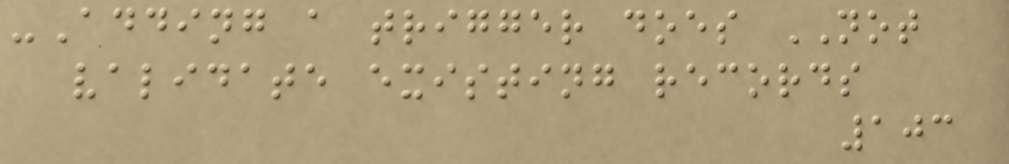-Adding a trigger does NOT
validate existing records
103
